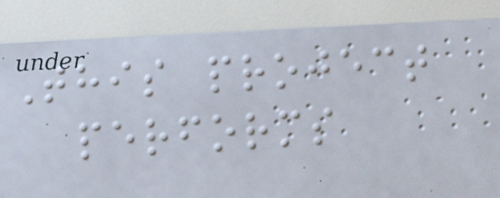This project
performs
